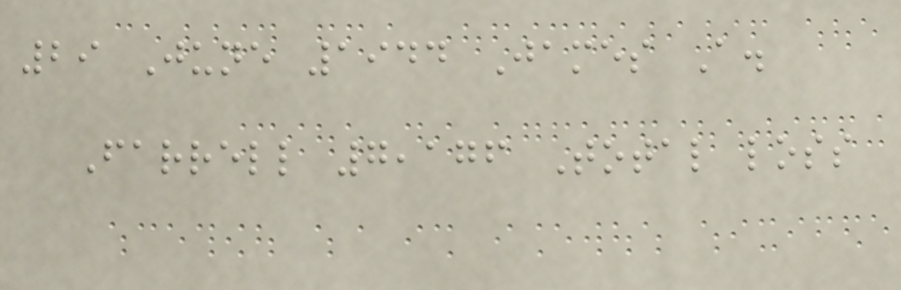29 June 1944 James A.
Farrell 7,176 Total loss
